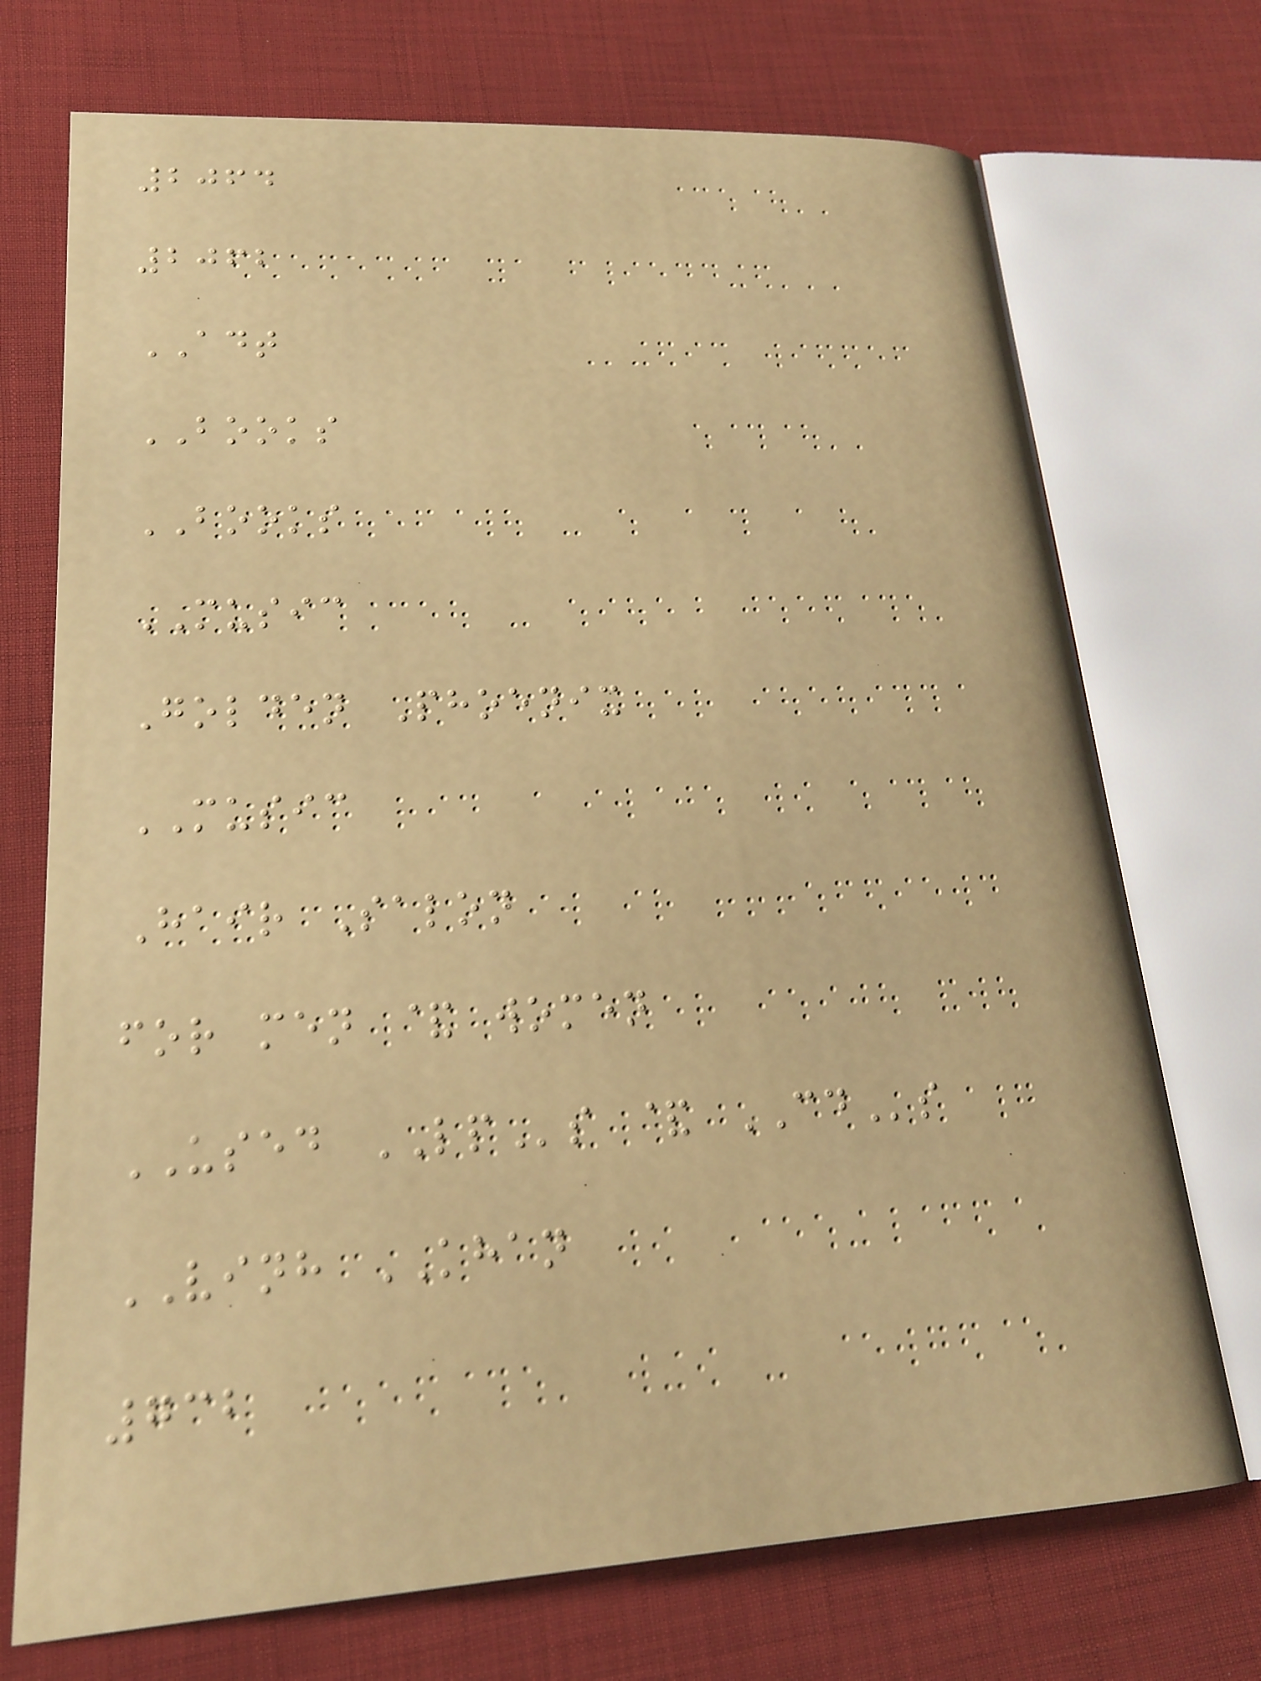2064
2062
ADT
BOOKS
BOOKS
MUSIC
Golden Phoenix
MUSIC
Hair Salon
for men & women
USED LPs & CDs
VINH KHAN
732
